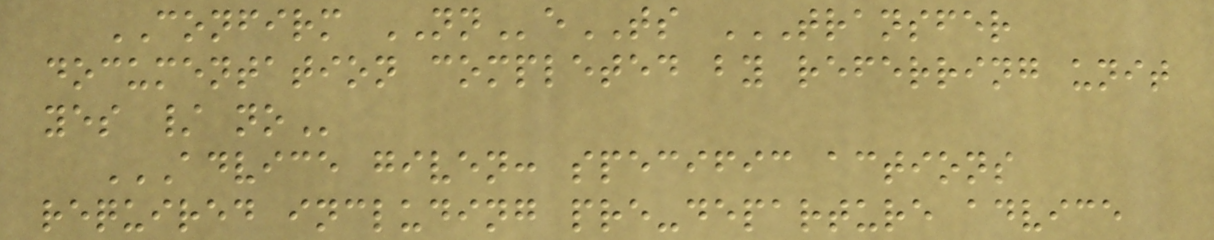CONFIRM NNeTS TRANSFER
DOCUMENTATION COMPLETED BY REFERRING UNIT
YES / NO
ADVICE GIVEN: SPECIFIC ACTIONS
REQUIRED INCLUDING PRE-DEPARTURE ADVICE
